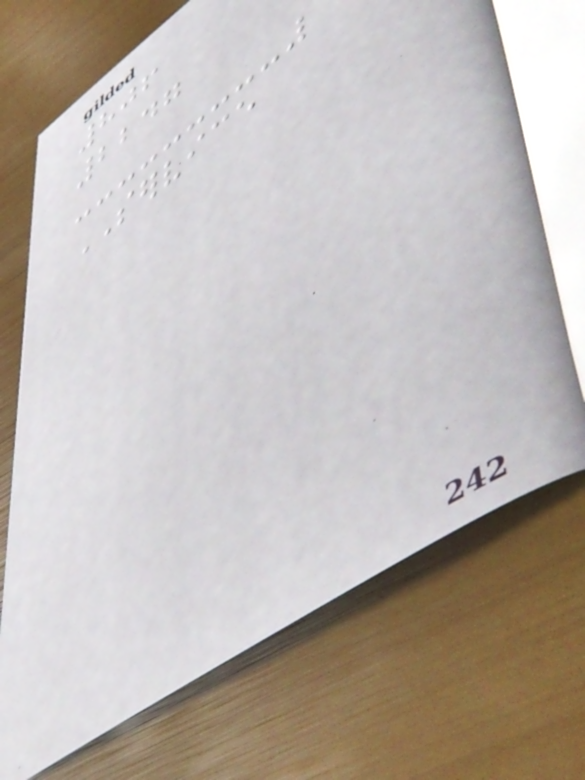806
2247
SERVICE
